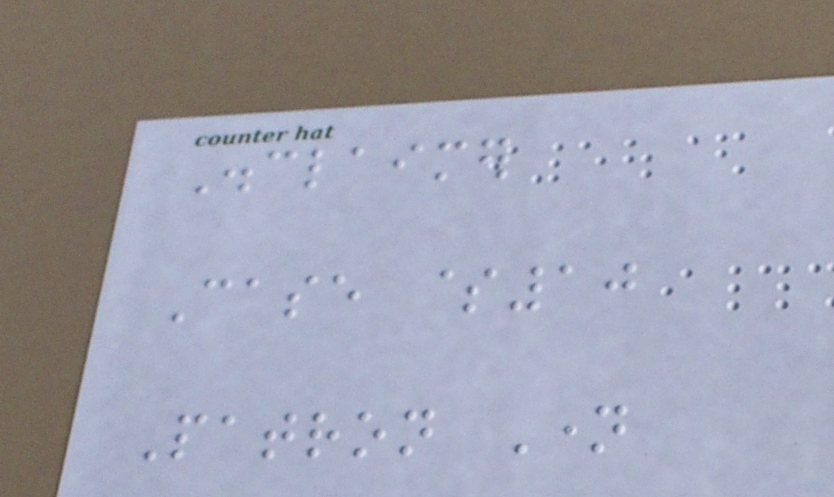Disclaimer
Case $10
Patron Name
